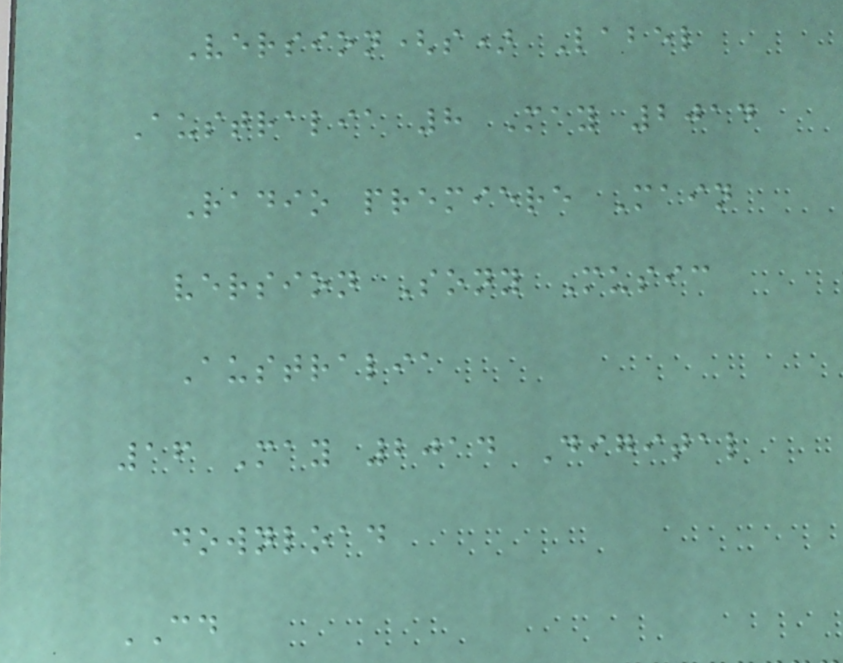Version(s) Label
Australia 8 May 2014
Radio premiere Main
version Sony Music
Australia
16 May 2014 Digital
download
CD
